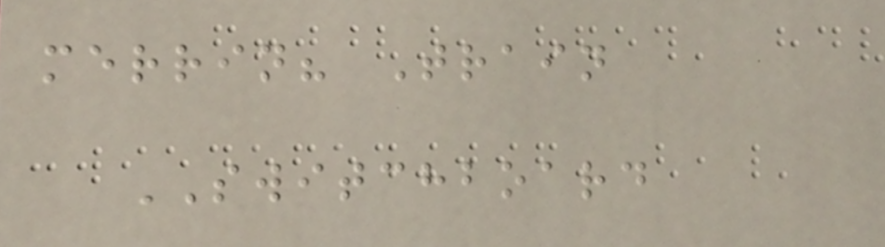merrin? Train
SWITCHBOARD
